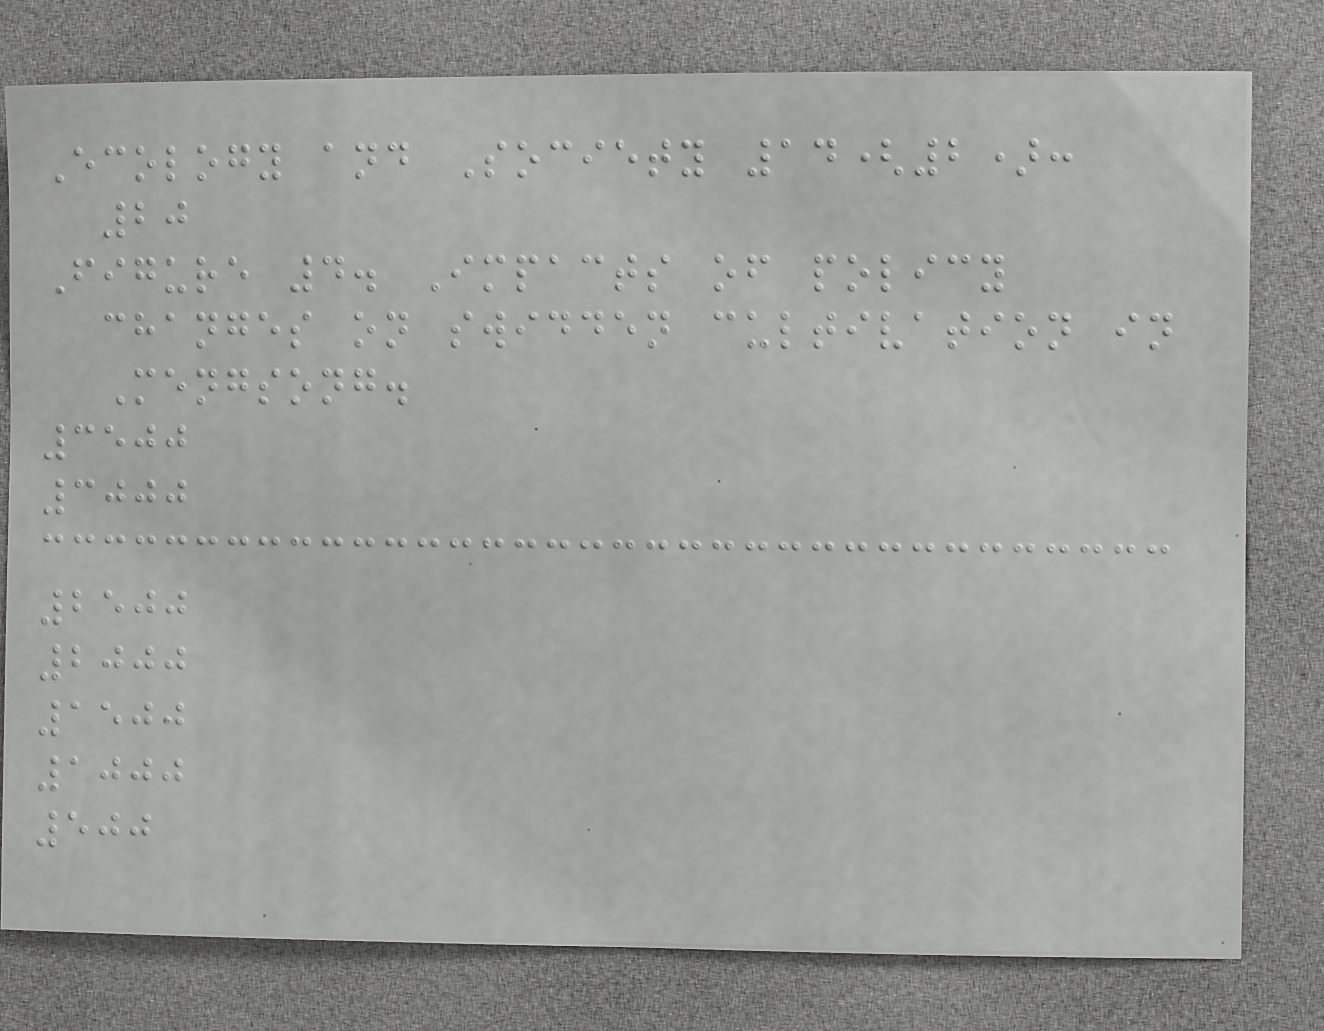Ecology and Society 14(2):
20
Figure 4. Impacts of policy
changes on swidden cultivation in
Mengsong.
3500
3000
2500
2000
1500
1000
500
